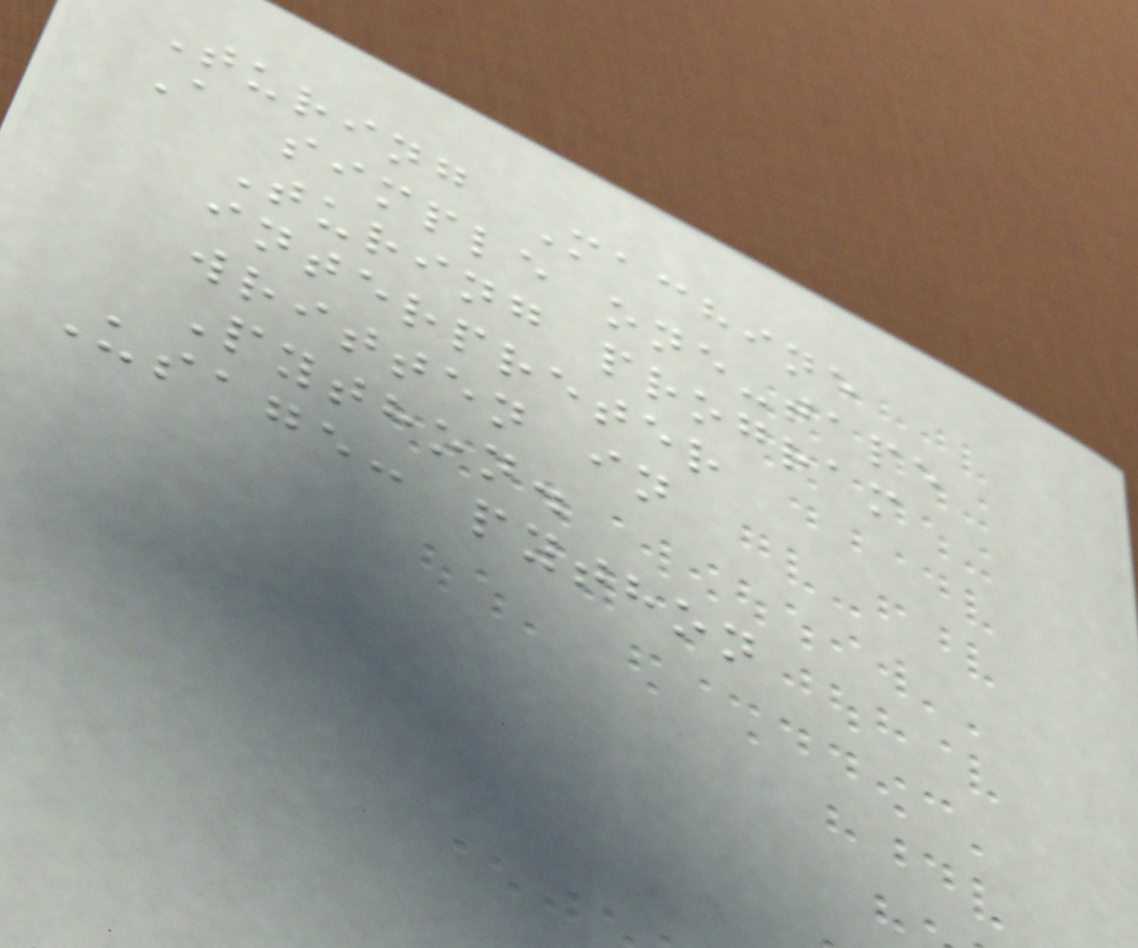Turing Machine
A simple one-tape
Turing program
interpreter
written in
Python.
Usage: python
